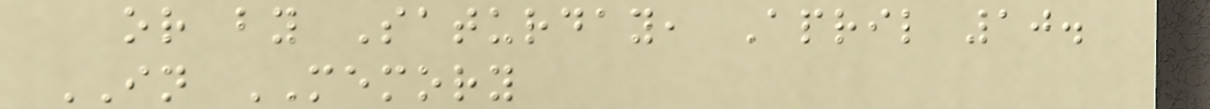or by Saturday, April 10.
IN MEMORY
